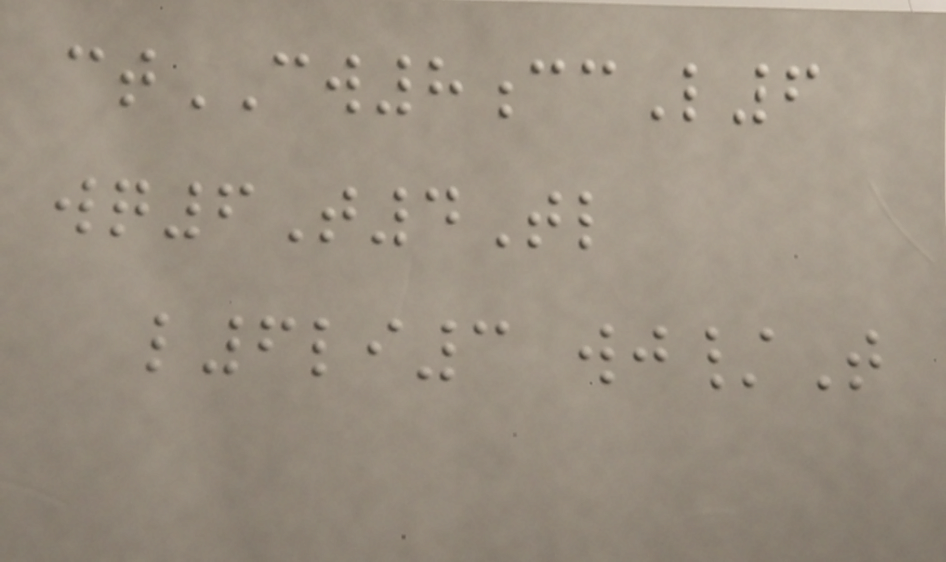ctCW8ccL6
wq6T4Tl
l6li3 wj/T
